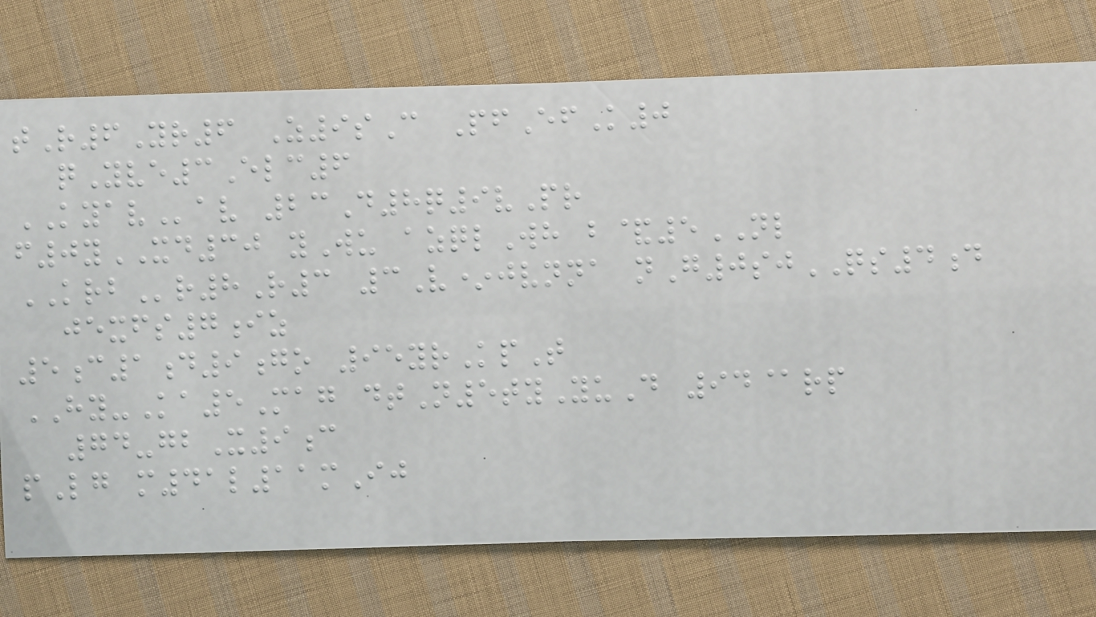tR6Yr6 Z9sC PfEfK0
qYve3Elc6
KYAVav 23D8q9vPr
f0yXD30 yWu azqlWh b&5NL
KRBr8R3 3V*jvnna nG0sjQS4d
jexfs7iz
5c1d9go 95yrKpT
HY-Ka5Mag dtN5tyYuD 94@rp
74-gbX9c
pLg m41l11mIj
